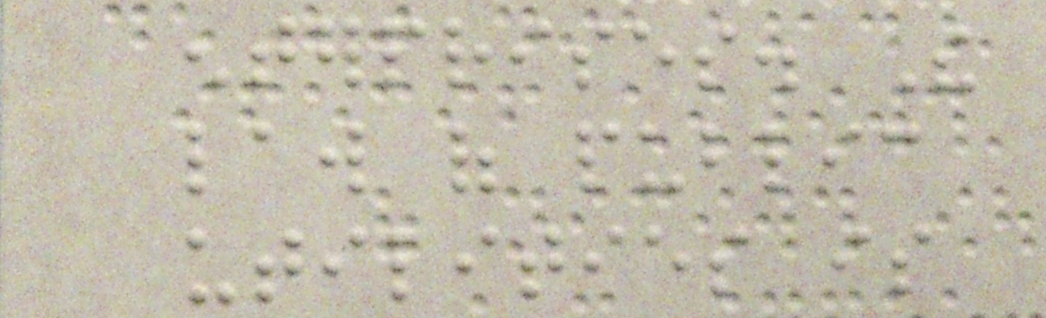enterprises. The
law of public
utilities is
